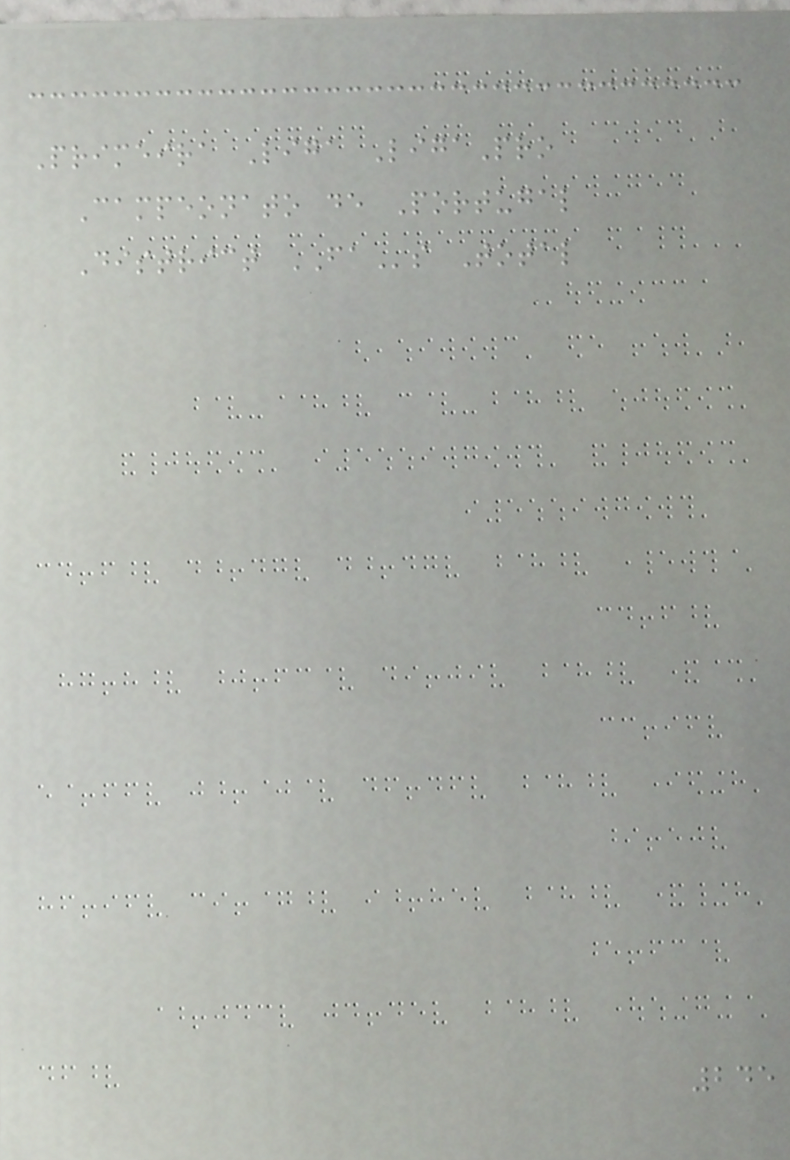Primeira Liga LigaPro
Campeonato de Portugal
District FAs Total
245
